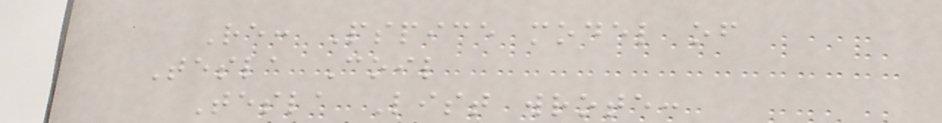Re: Pspice model of
Tesla Coil
Tesla List wrote:
